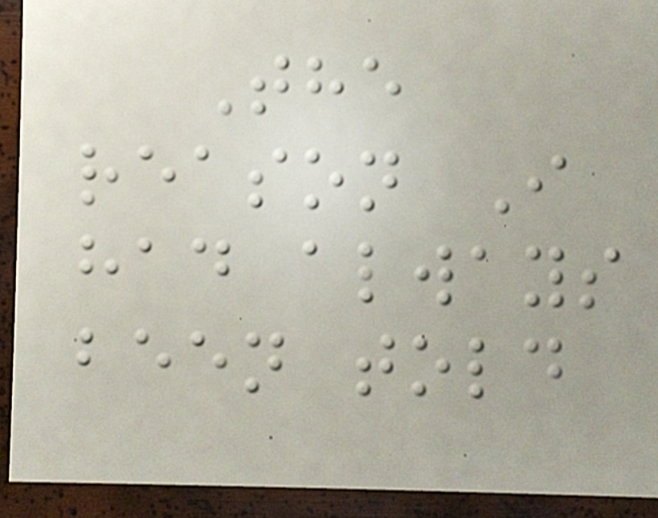The
reason I
had always
been told
